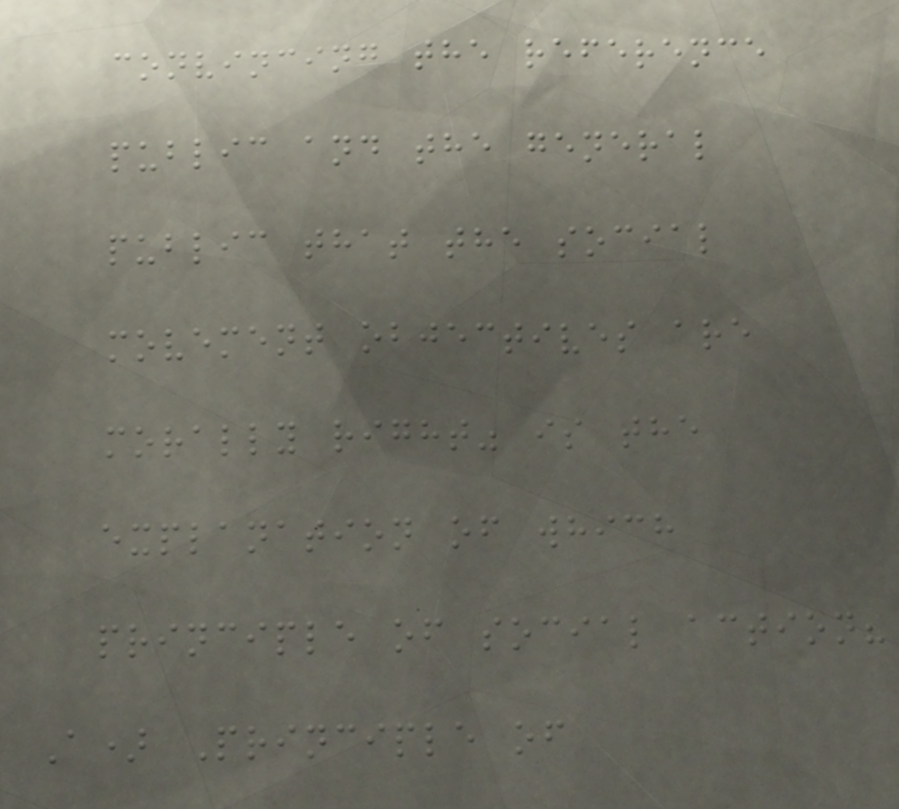convincing the reference
public and the general
public that the social
movement objectives are
morally right" is the
explanation of which
principle of social action?
A) Principle of
